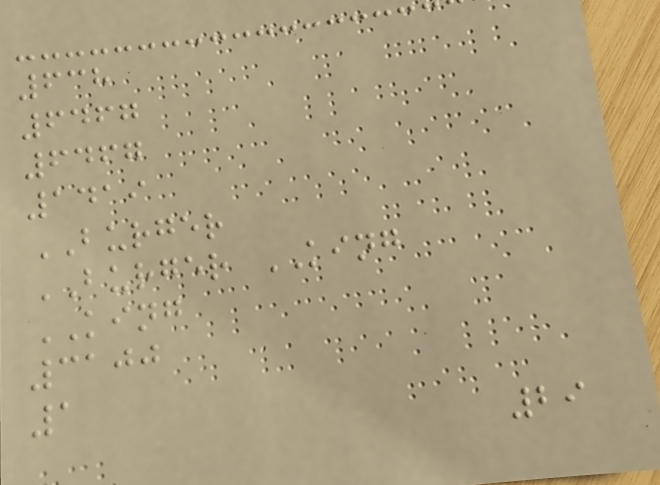638
6467
6467
1419
BURGER
BURGER KING
KING
3100
1
29
